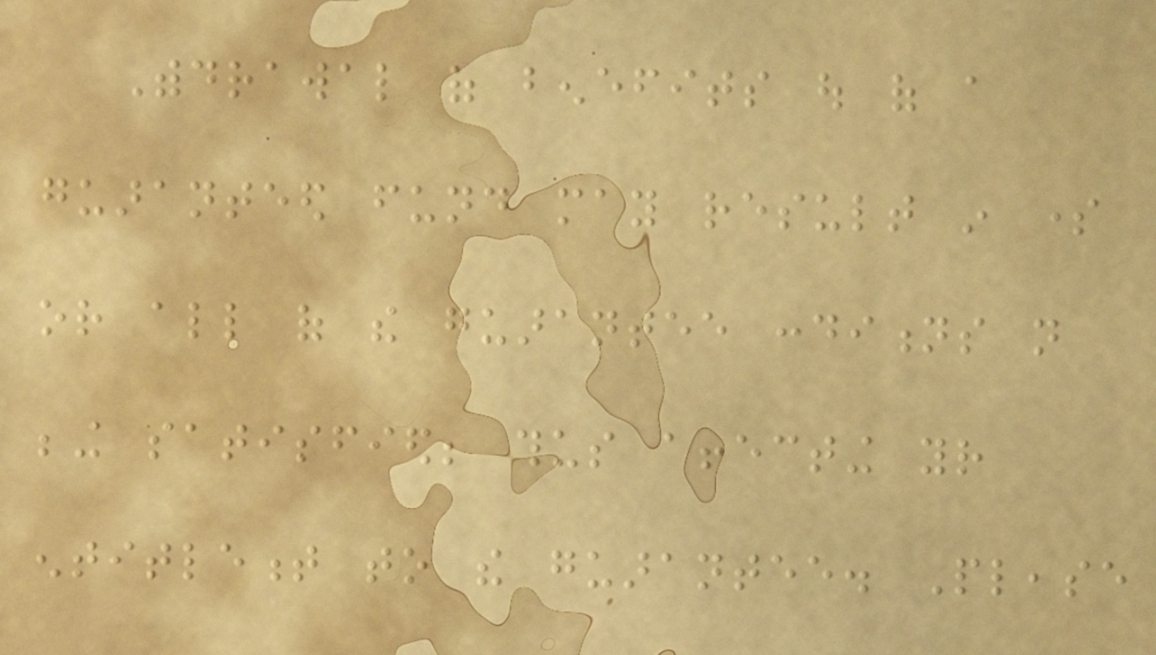Withdrawal of benefits out of a
guaranteed fund may result in some
or all of the guarantee conditions not
being satisfied; thus affecting your
entitlement to the guarantee. Please
